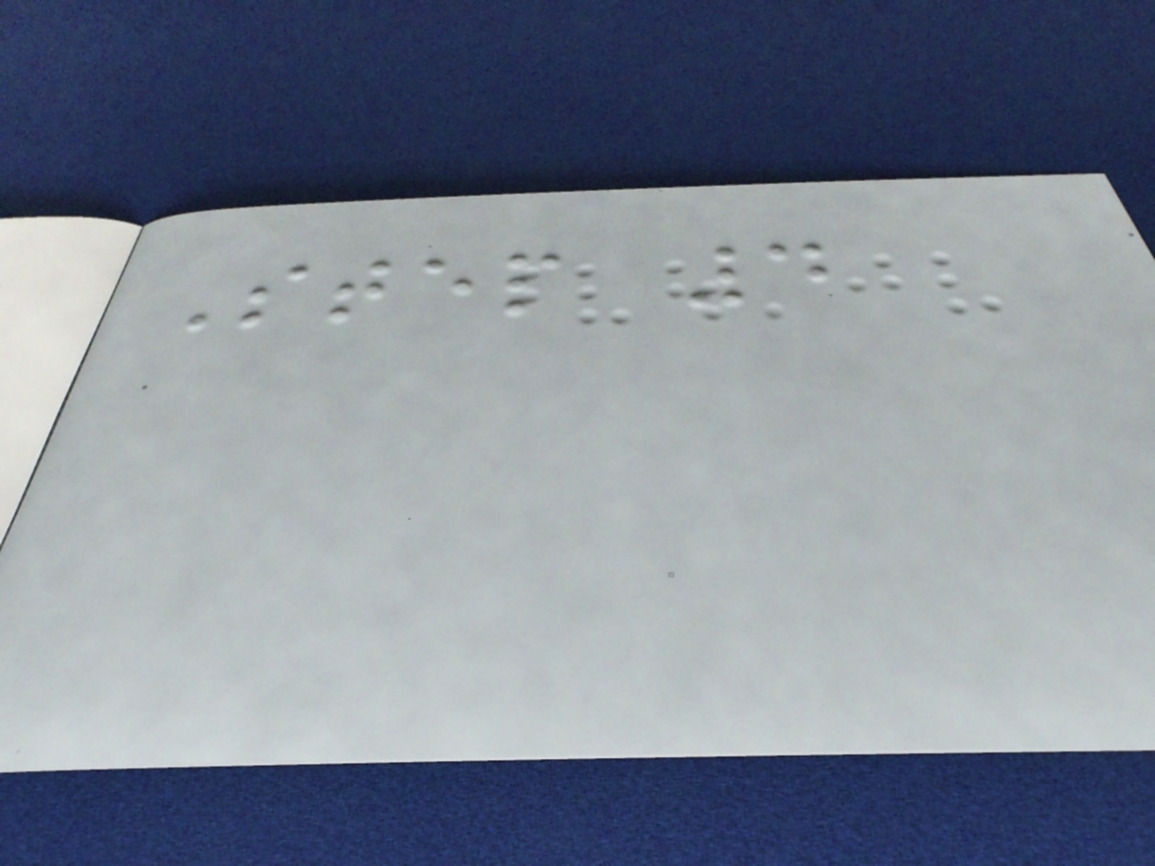Step 4
